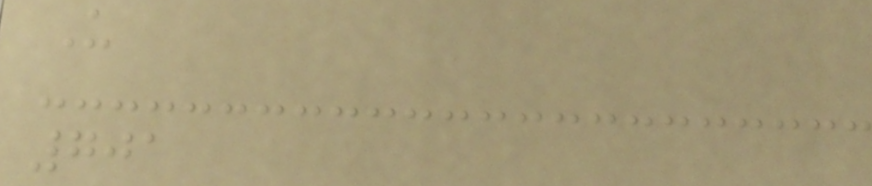U
701
